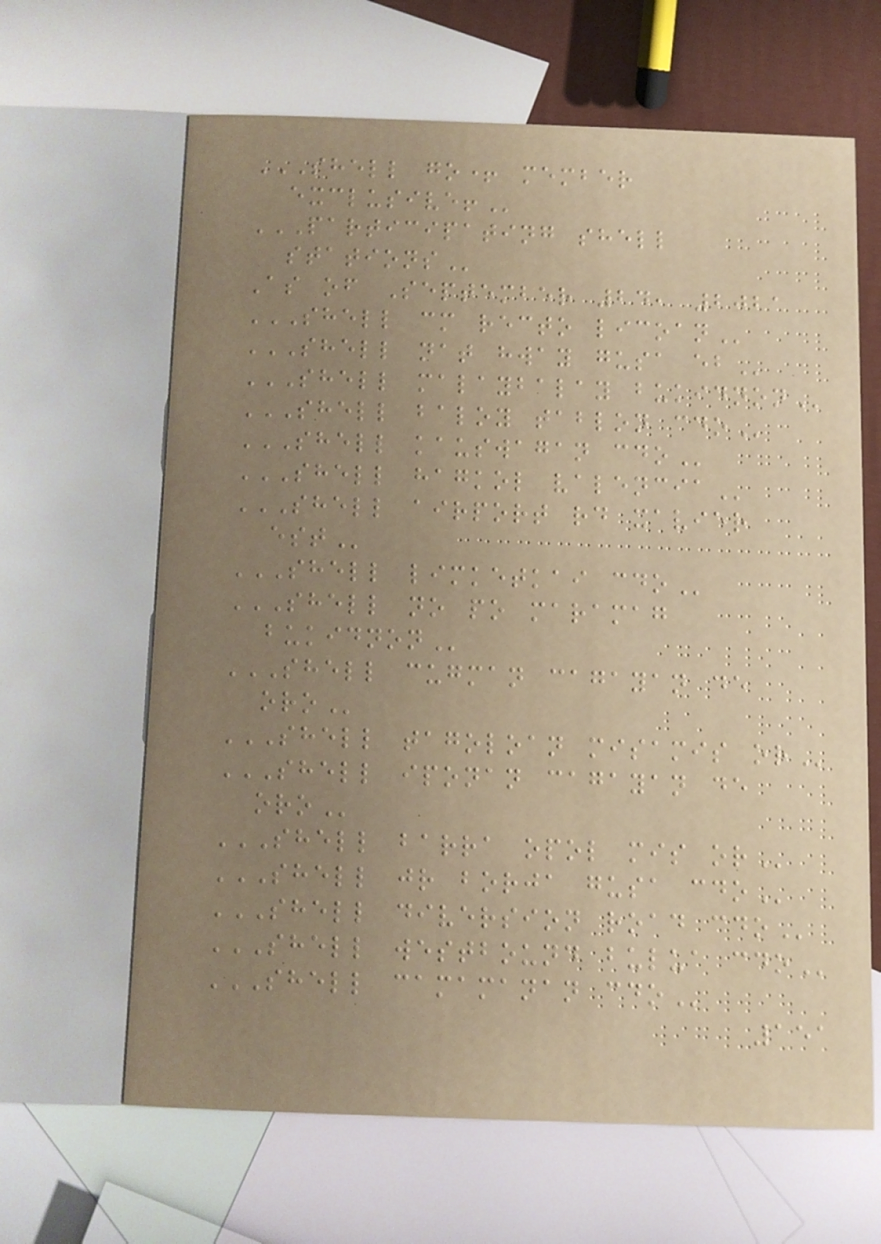SHELL GO+ MEMBER
EXCLUSIVE!
PARTICIPATING SHELL
STATIONS
As of September 24, 2021
SHELL CM RECTO LICOAN
SHELL NAT HWAY GUSA EB
SHELL MALAYBALAY BUKIDNON
SHELL BALOY TABLON CDO
SHELL KAUSWAGAN CDO
SHELL HAGKOL VALENCIA
SHELL AIRPORT RD XAVIER
EST
SHELL LIMKETKAI CDO
SHELL NO PO MARAMAG
BUKIDNON
SHELL CUGMAN CAGAYAN DE
ORO
SHELL TAGOLOAN MISAMIS OR
SHELL IPONAN CAGAYAN DE
ORO
SHELL BARRA OPOL MIS OR
SHELL JR BORJA GUSA CDO
SHELL DIVERSION ROAD CDO
SHELL WESTBOUND BULUA CDO
SHELL CAMAMANAN CDO
151
